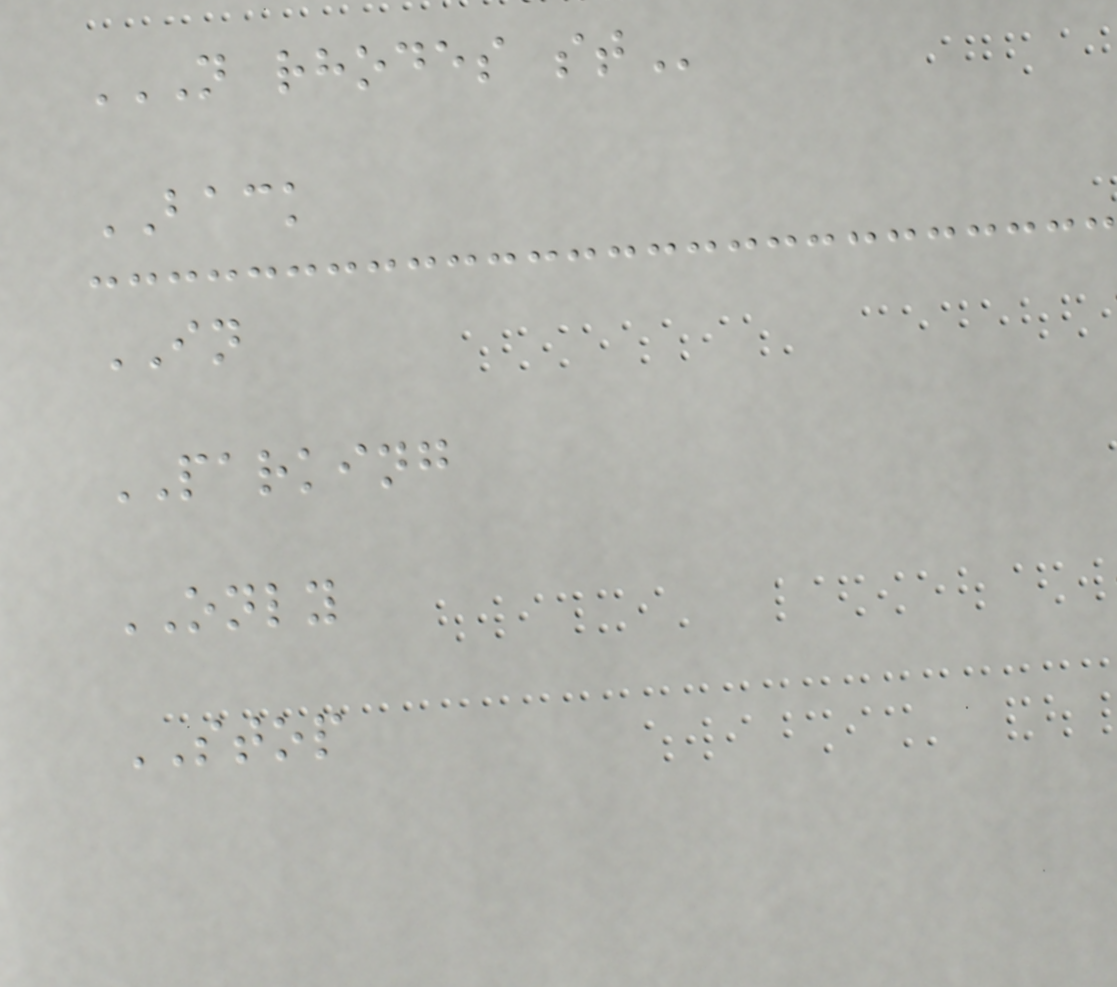N RHODES ST
BACK
IN
PARKING
ONLY
STOP
